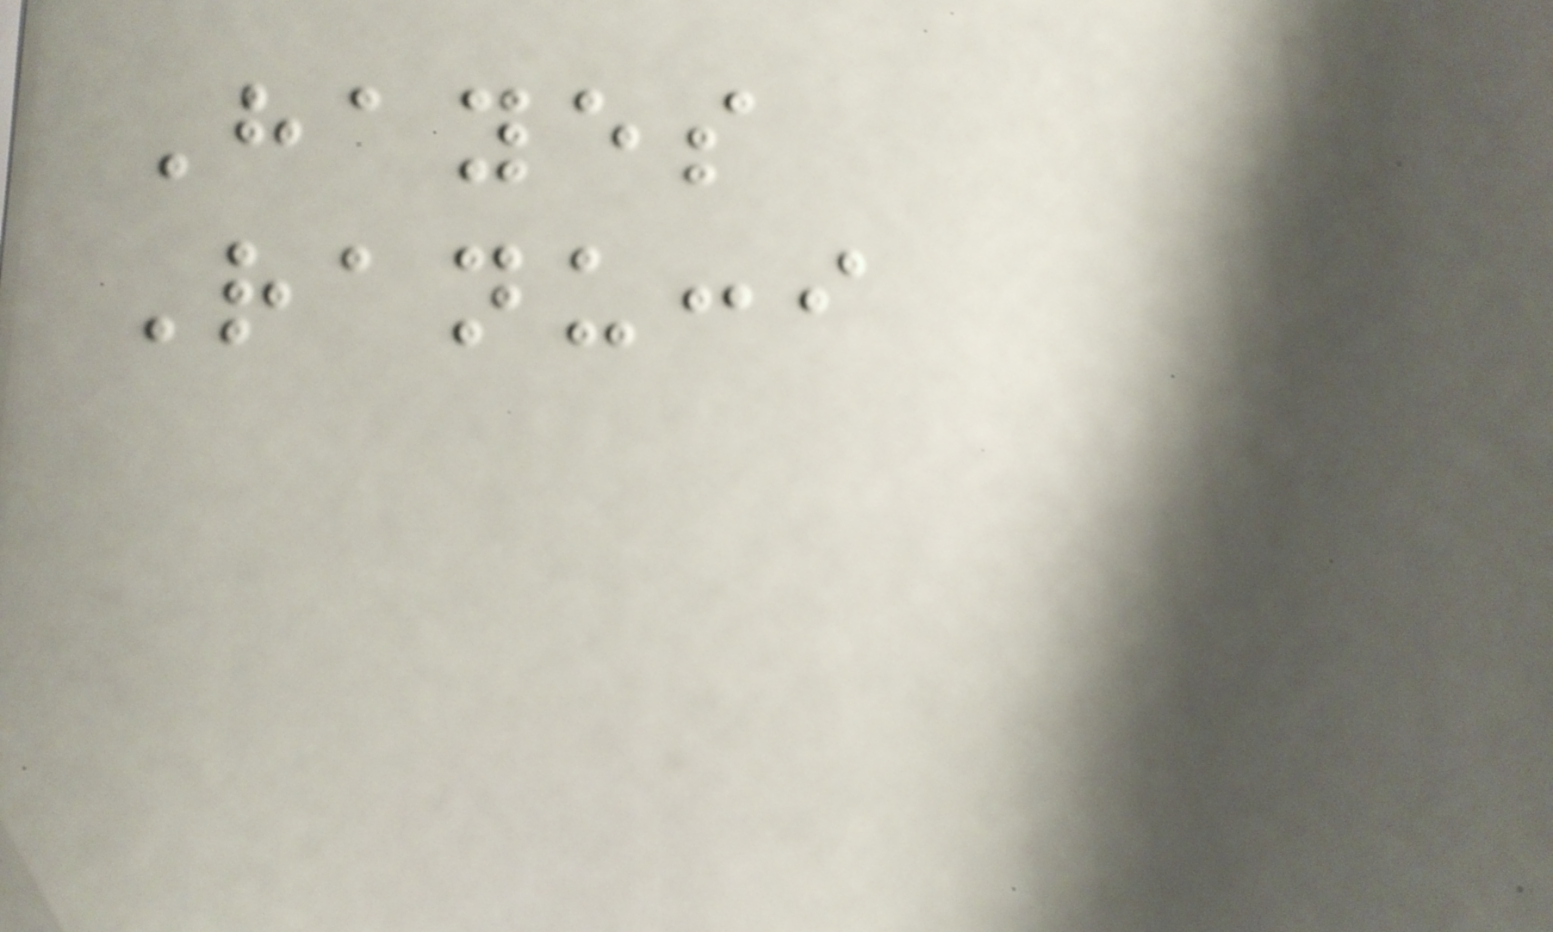Hayes
Ranucci
